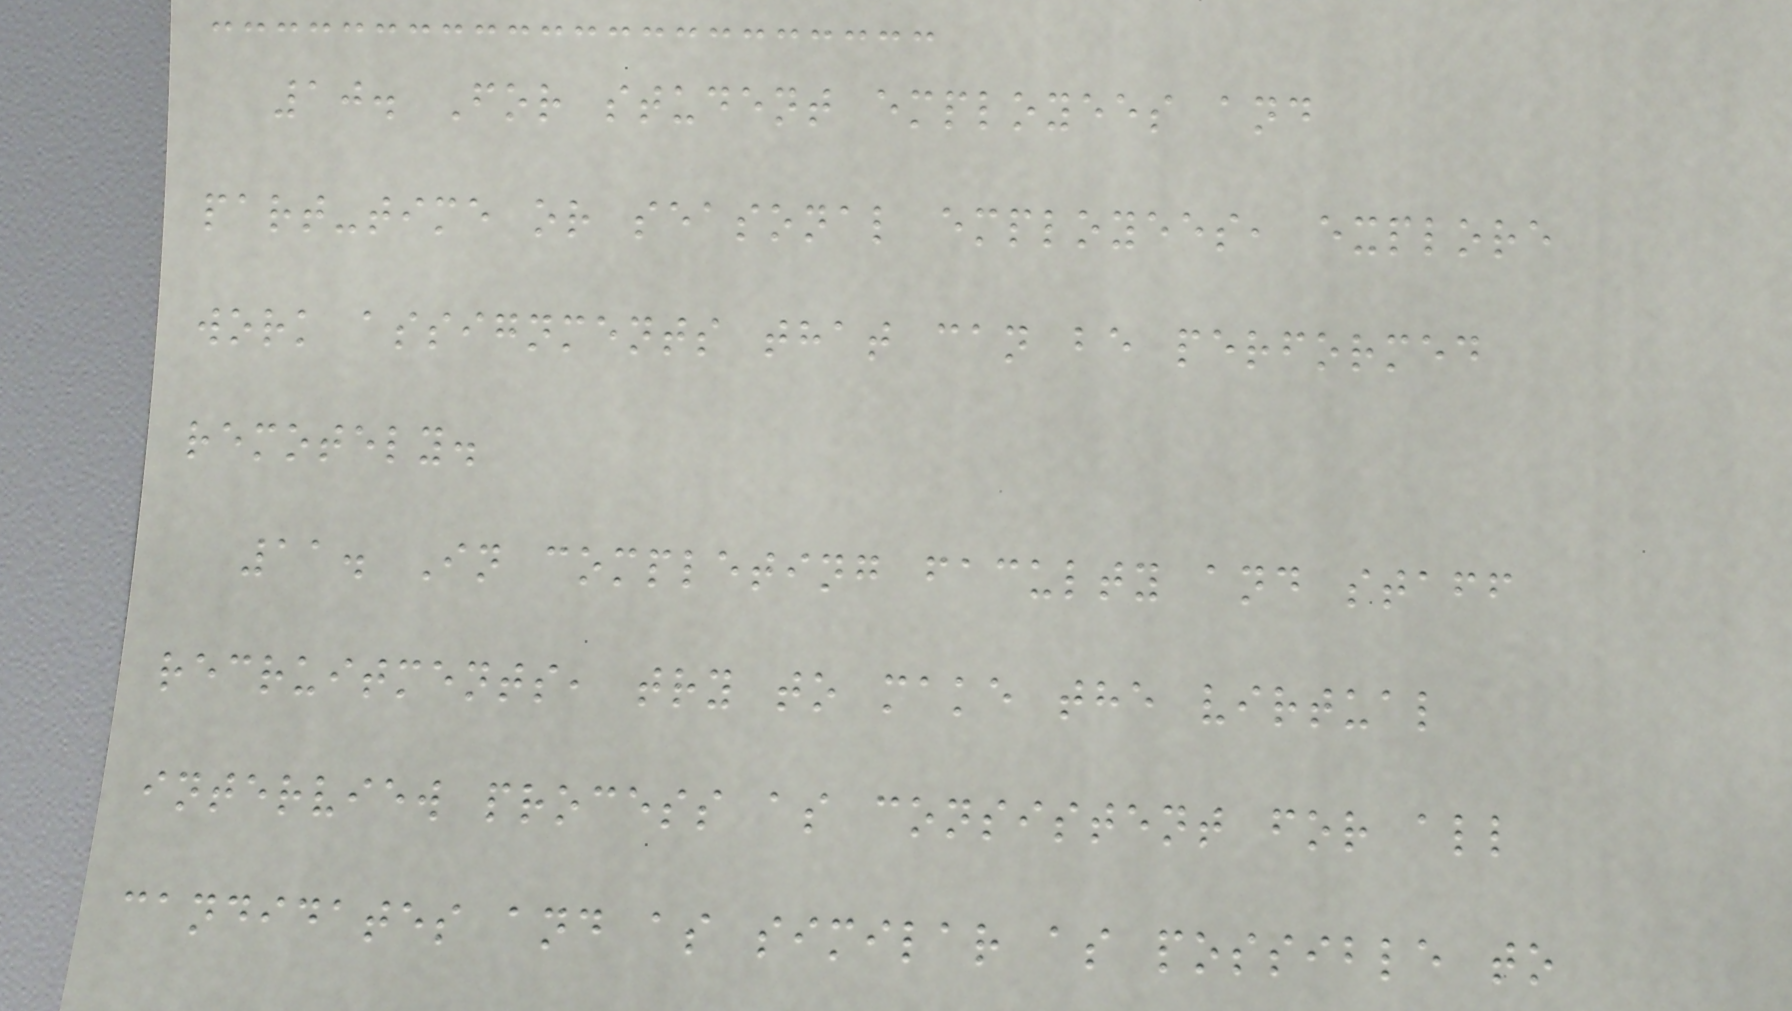10. For student employees and
part-time or seasonal employees, explore
work assignments that can be performed
remotely.
11. In completing faculty and staff
recruitments, try to make the virtual
interview process as consistent for all
candidates and as similar as possible to
